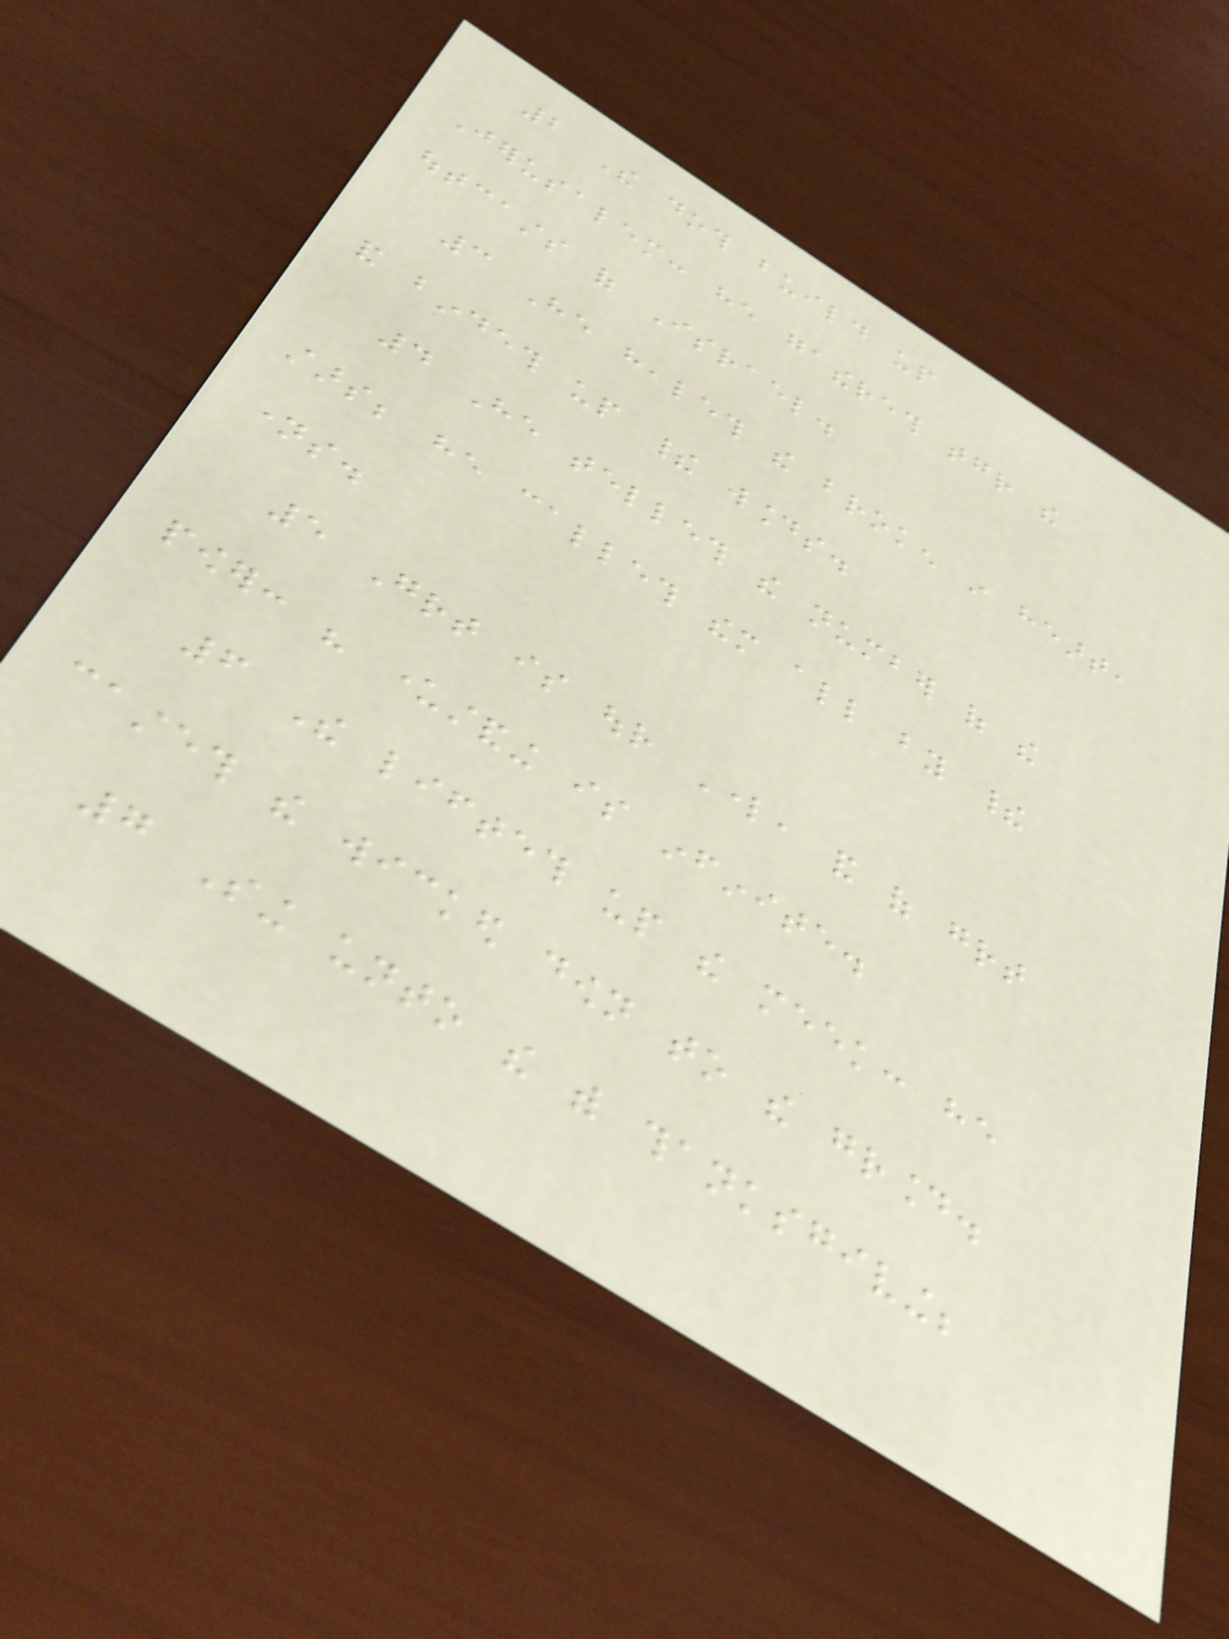2 The doth build up
Jerusalem: he gathereth together the
outcasts of Israel.
3 He healeth the broken in heart,
and bindeth up their wounds.
4 He telleth the number of the
stars; he calleth them all by their
names.
5 Great is our Lord, and of great
power: his understanding is infinite.
6 The lifteth up the meek: he
casteth the wicked down to the ground.
7 Sing unto the with thanksgiving;
